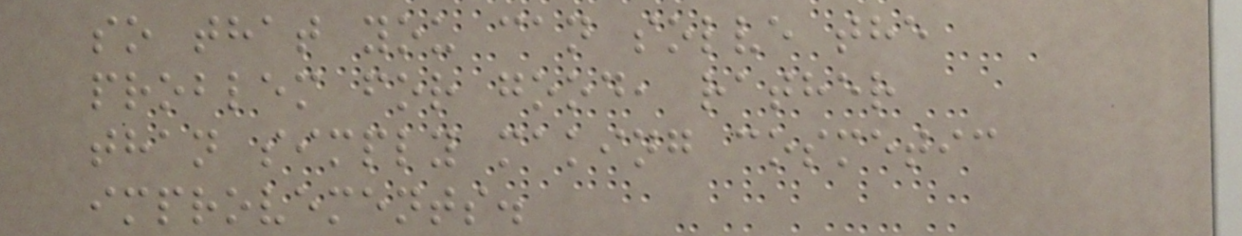so that you can solve the
problem for good, rather
than simply making cosmetic
improvements.
